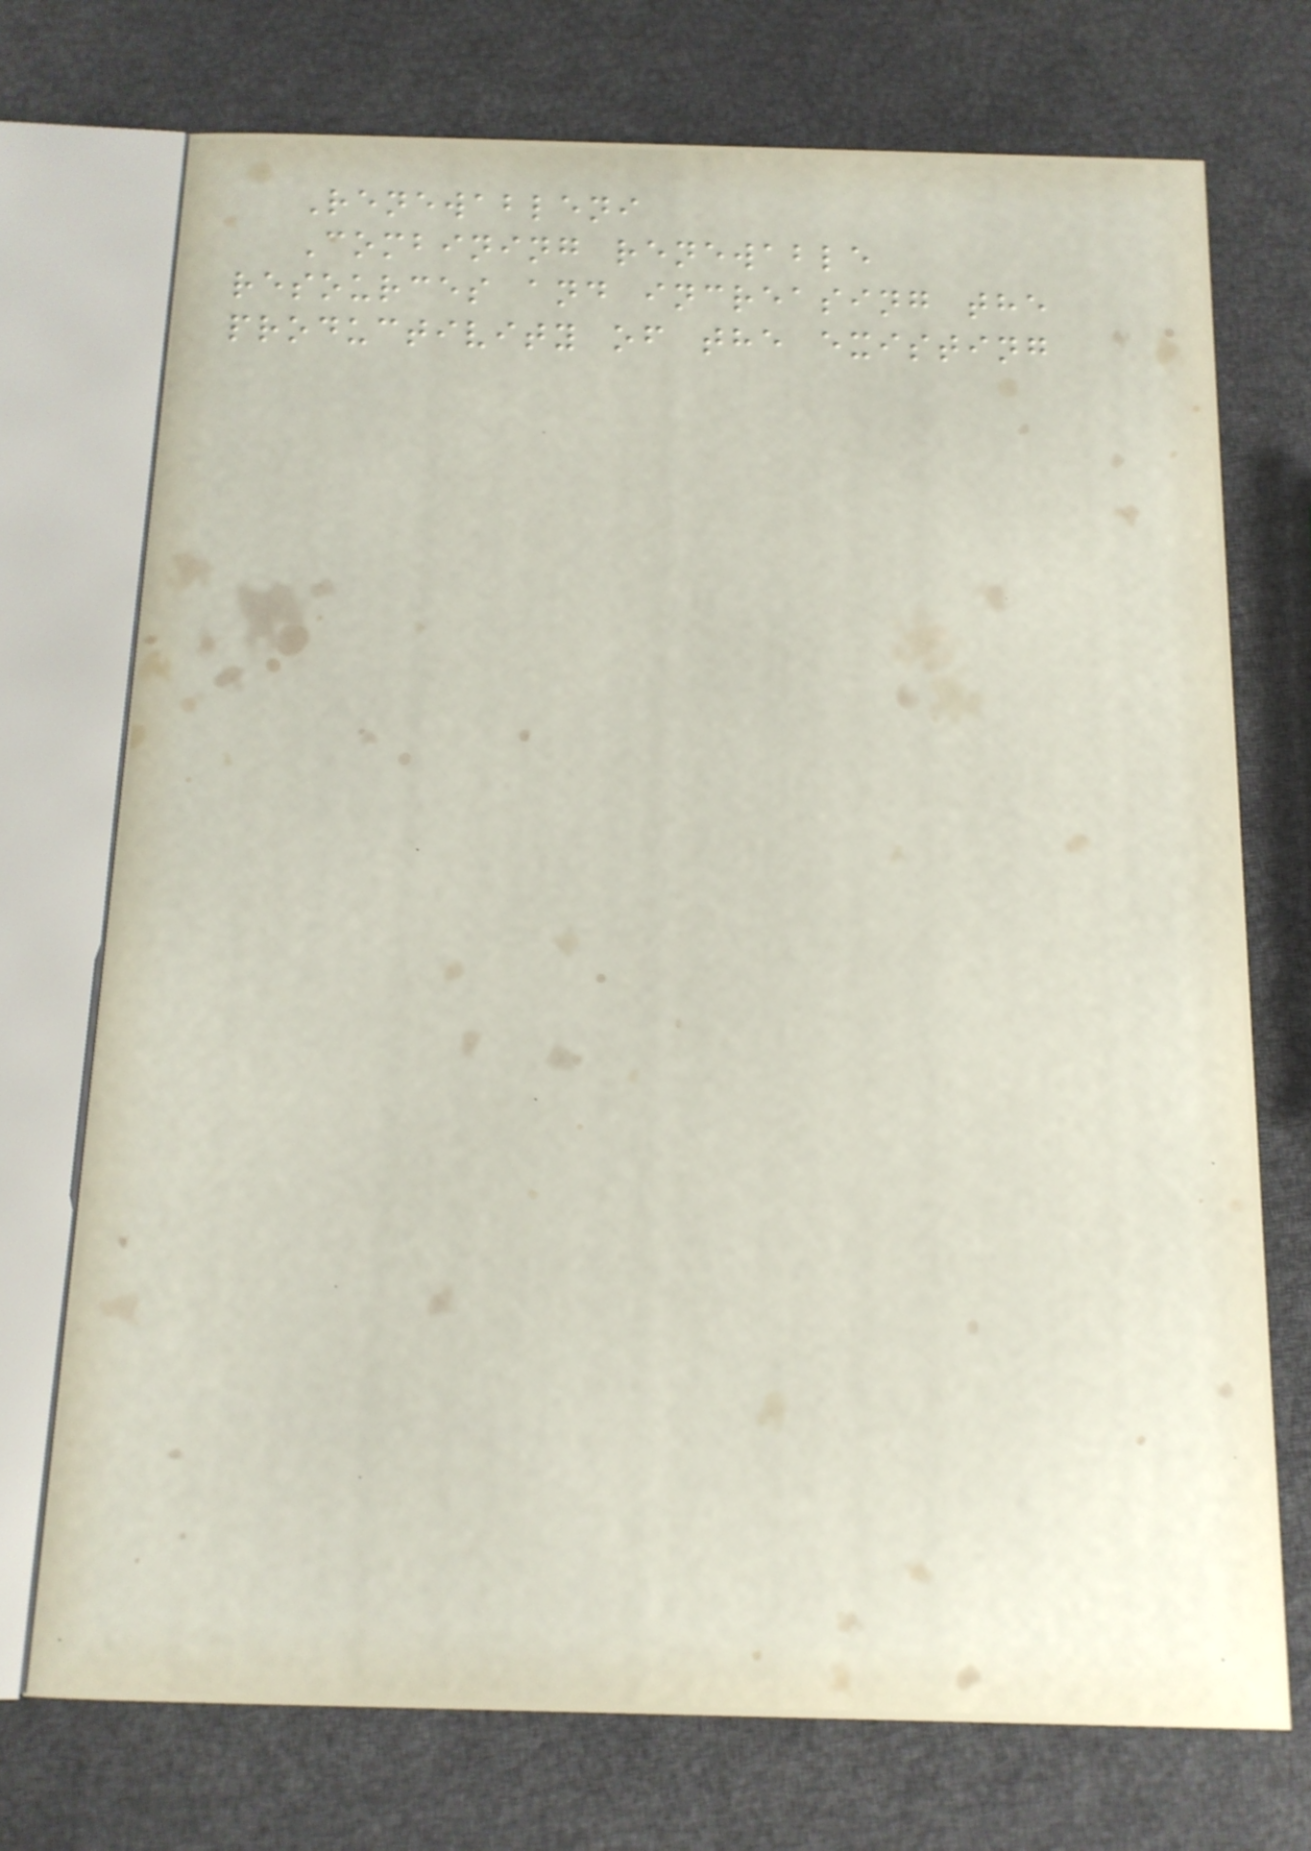Renewableni
Combining renewable
resources and increasing the
productivity of the existing
